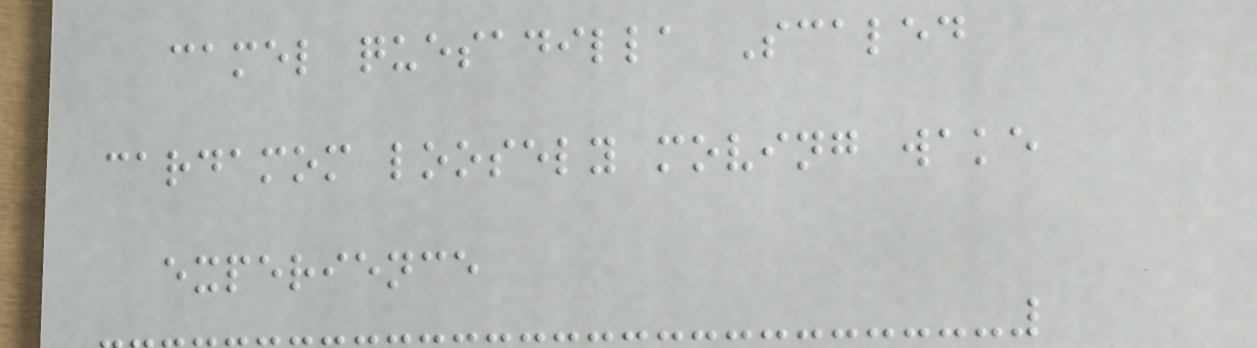camel quesadilla Scaled
cardamom loosely moving wake
experience
